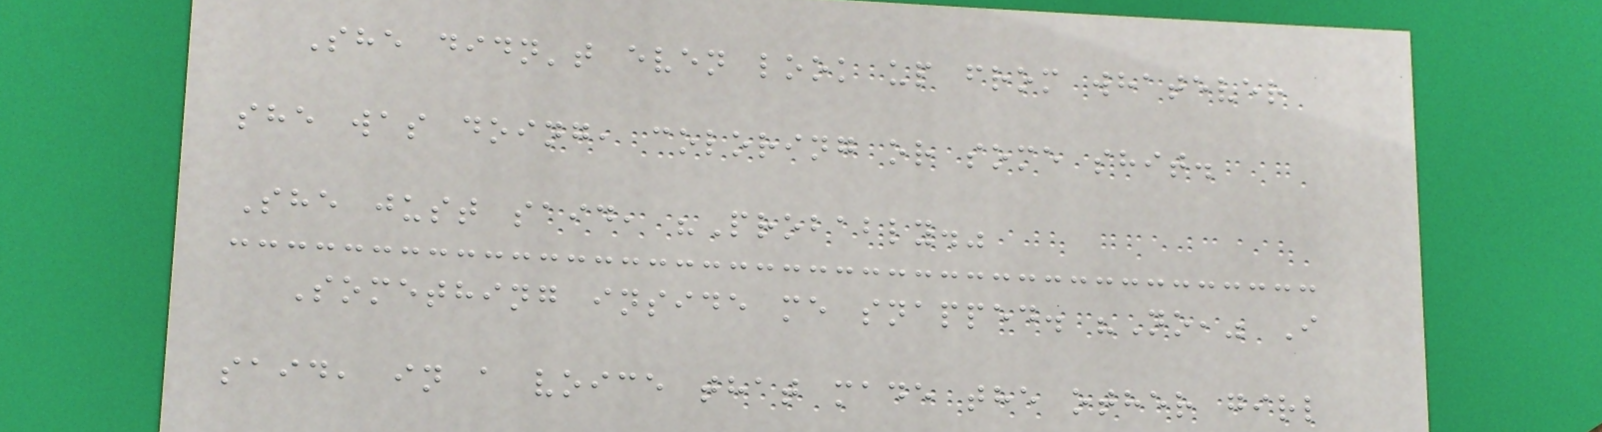She didn't even look up from whatever
she was doing, coloring or some shit.
She just said, "Probably."
Something inside me snapped. "No," I
said, in a voice that made the other girl
